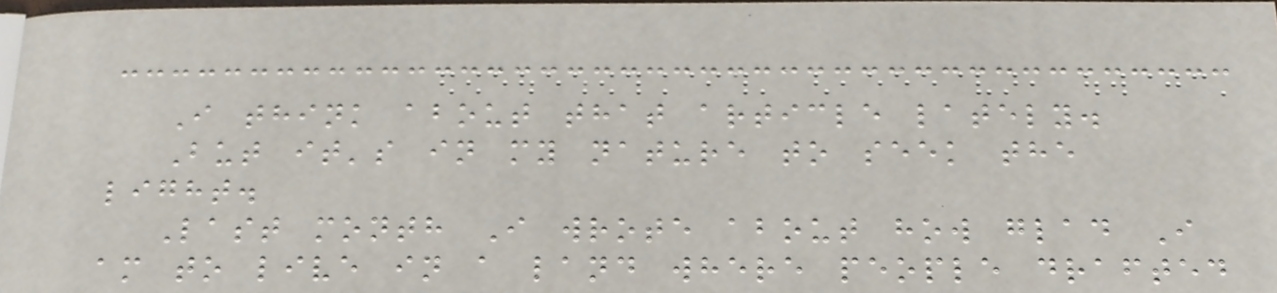I think about that article lately.
But it's in my nature to seek the
light.
Last month I wrote about how glad I
am to live in a land where people drafted
